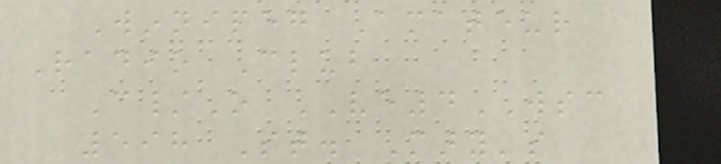Winnipeg Amateur
Radio Club
C/O VE4WSC
598 St. Mary's
